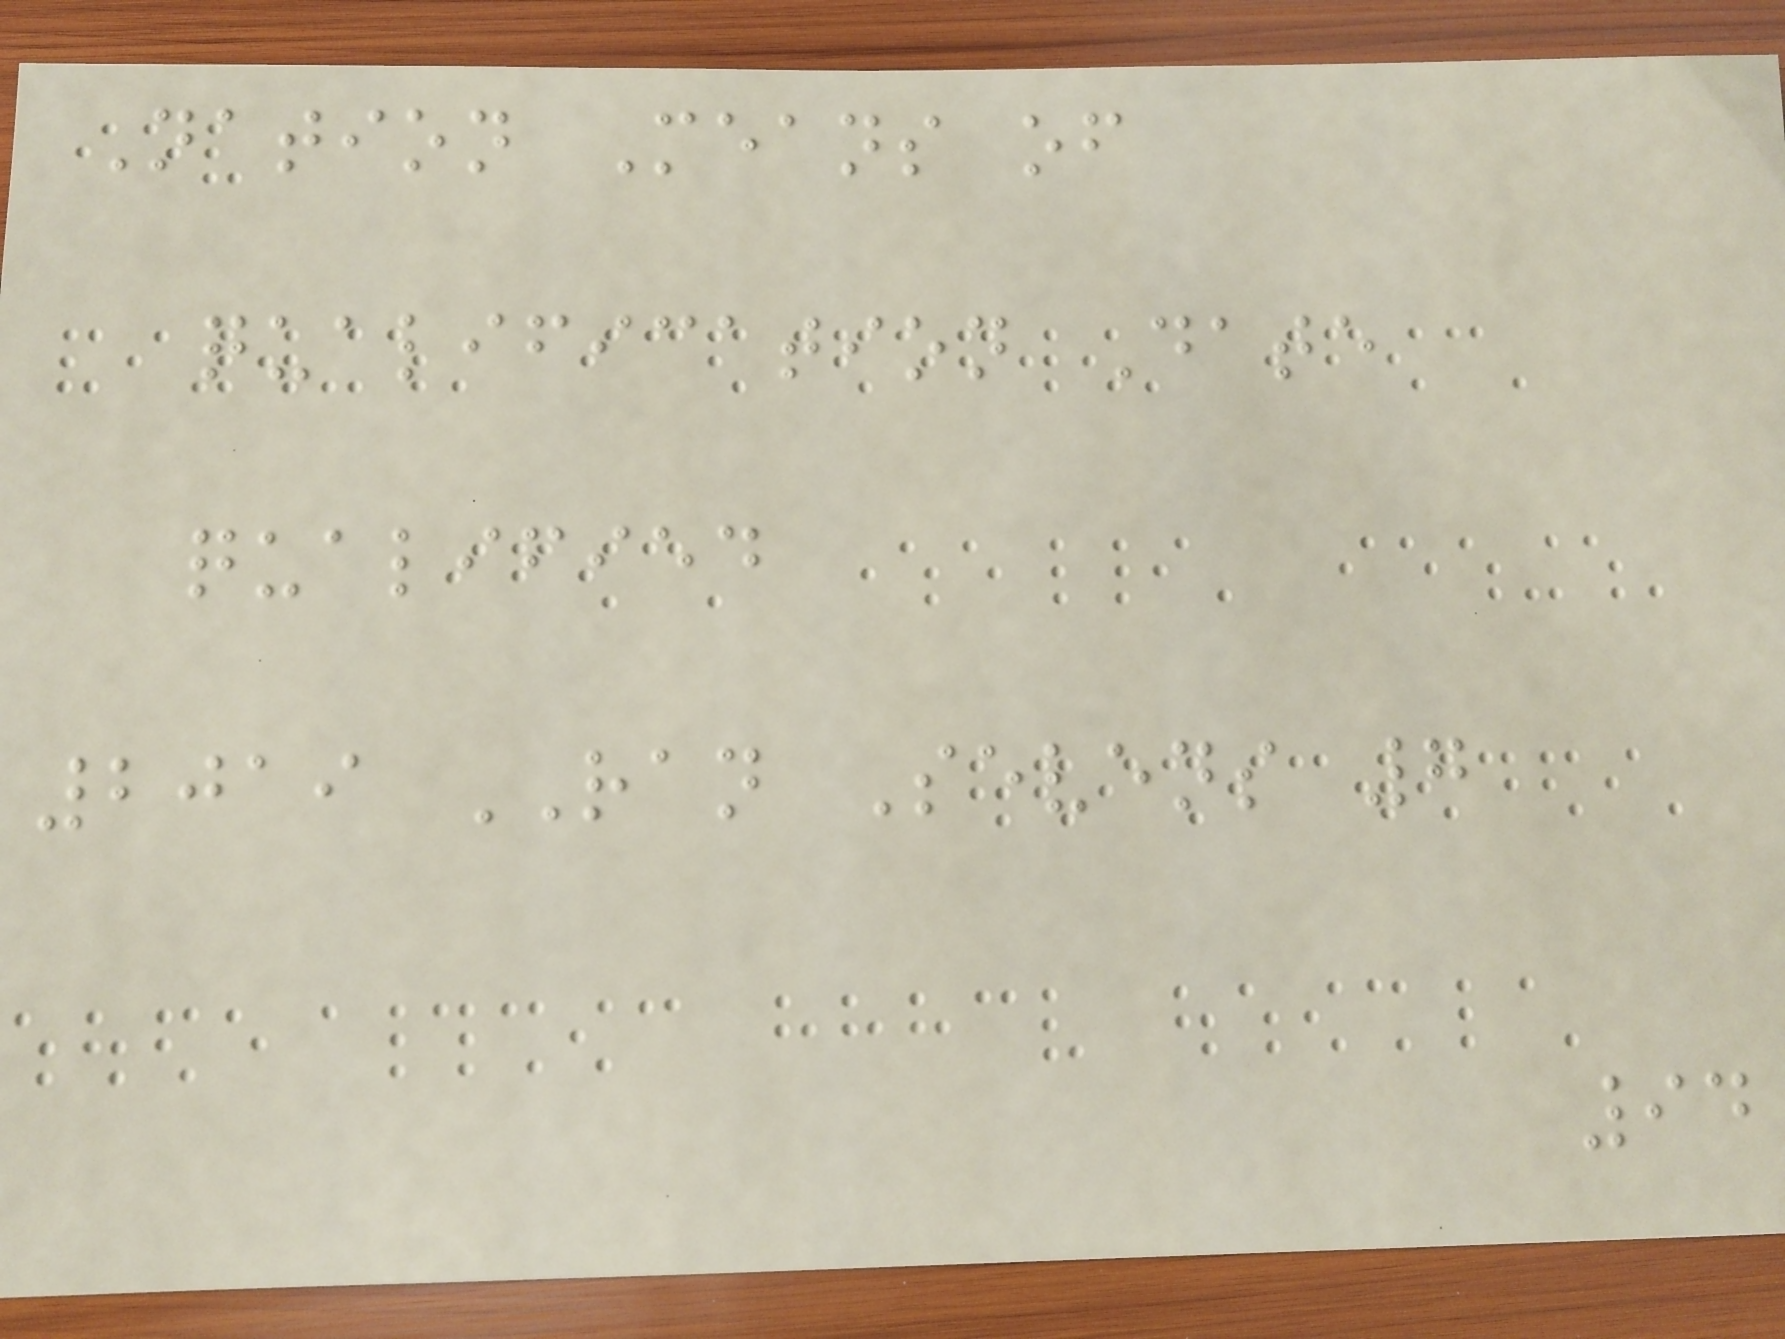Nation Means of
qualification Date
qualified
2019 RAN Sevens 7
94
